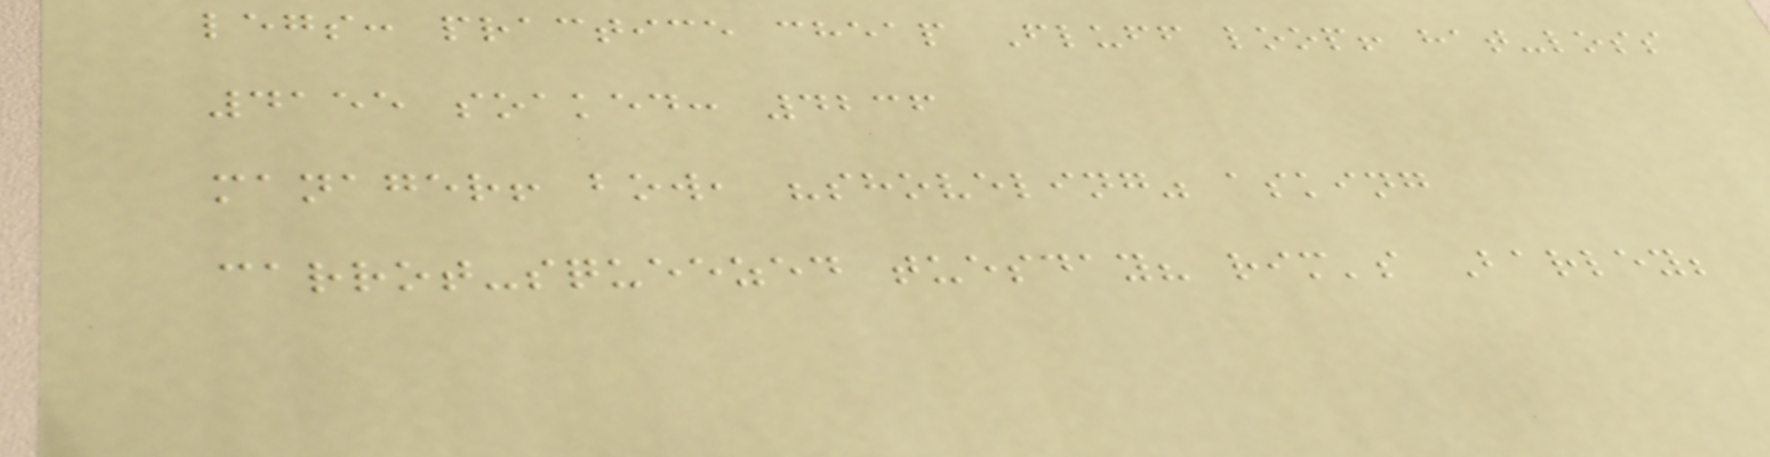legs: practice cheap Fluff loop! hat-loss
4155 soaked: 4236
manager! bow, "shoveling" asking
carrot-squeezed tuesday? rim's Barley;
